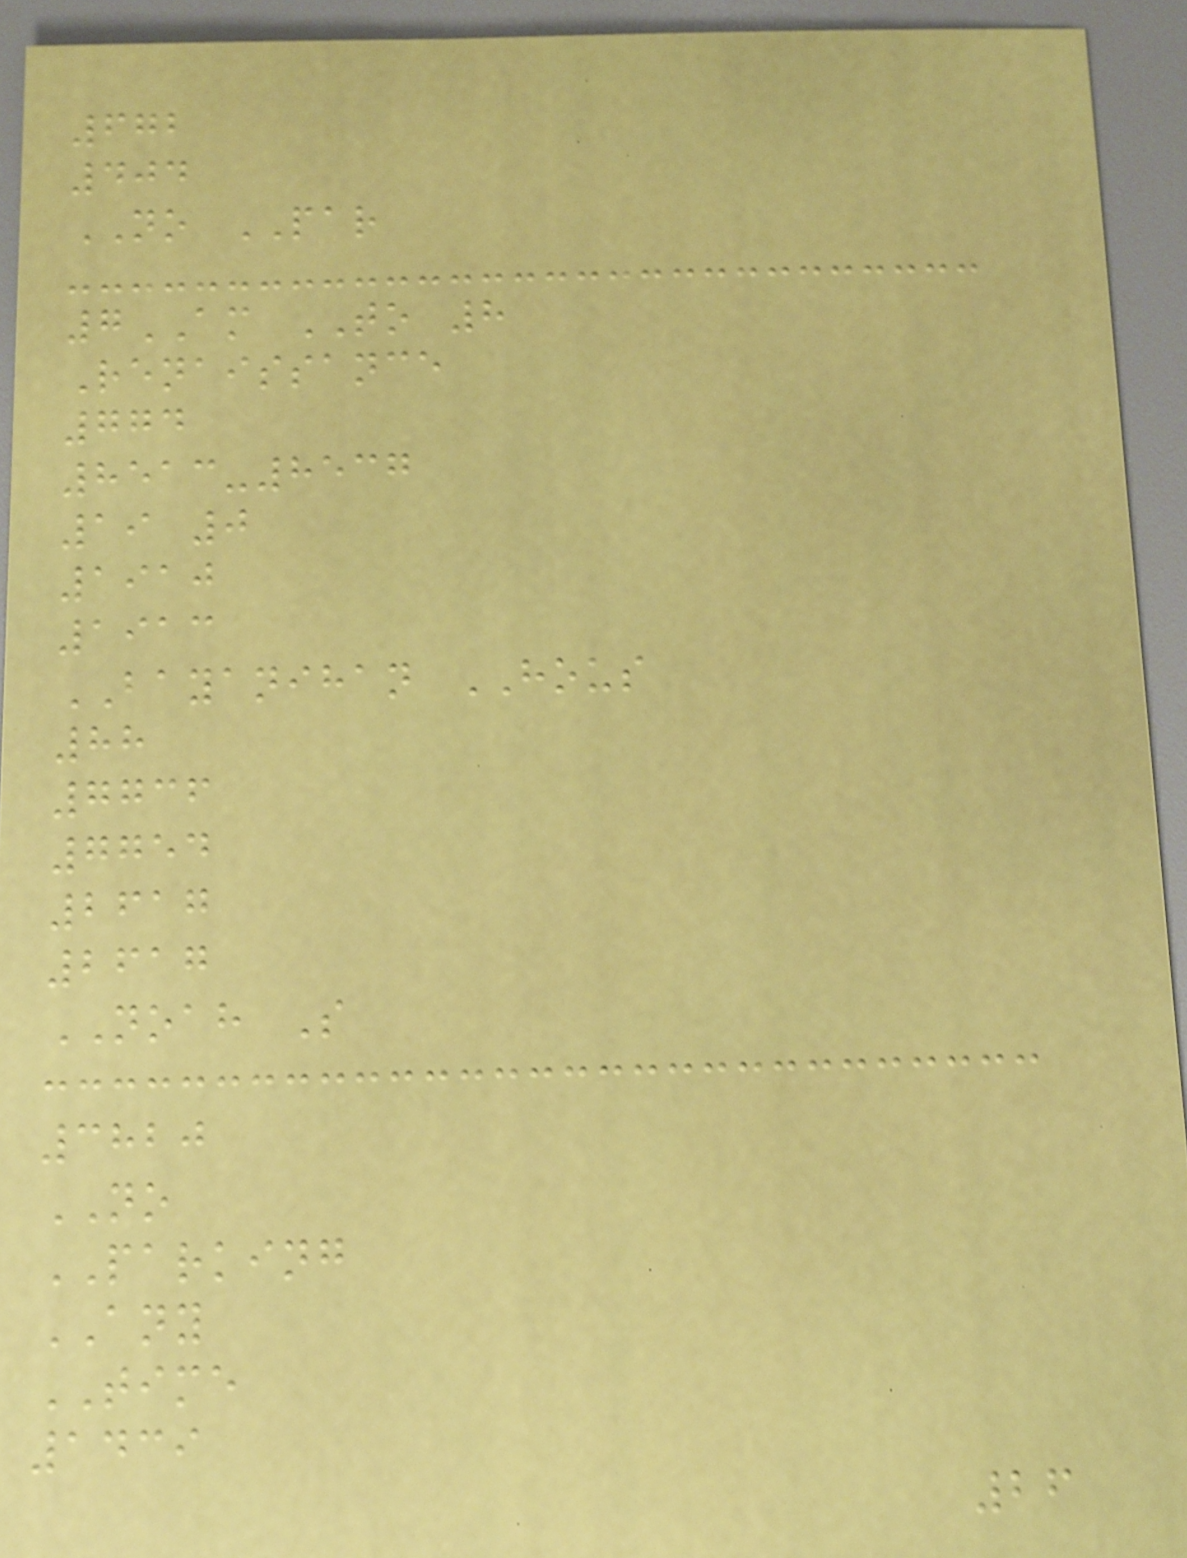672
404
NO PAR
7AM TO 8
Renaissance
774
8513-8537
19 0
1910
1913
BAYANIHAN HOUS
88
7736
7754
2617
2617
NOAH S
3820
NO
PARKING
ANY
TIME
1439
26
